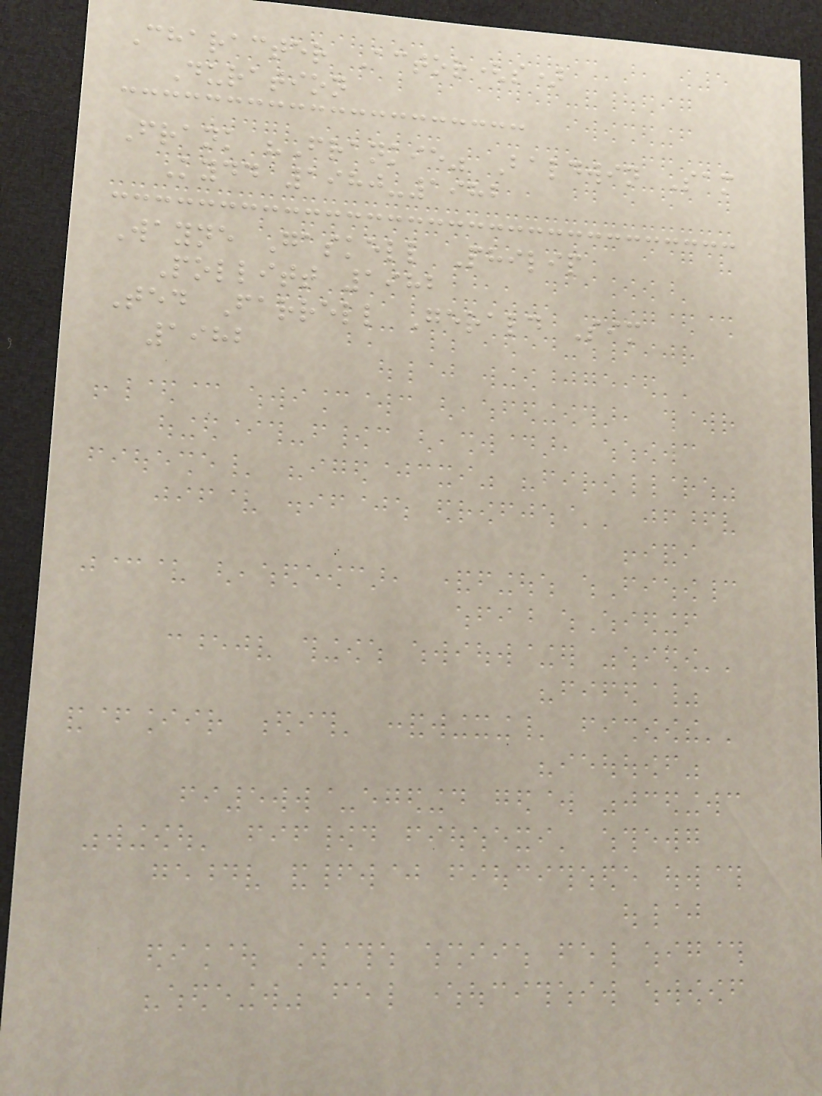Character Actor(s)
Duration
Frank "Frankie" Baldwin Sam
Kydd 1980-1982
Wayne Gaskell Philip
Pollitt 1982
Ted Farrell Gerald Sim
1982
